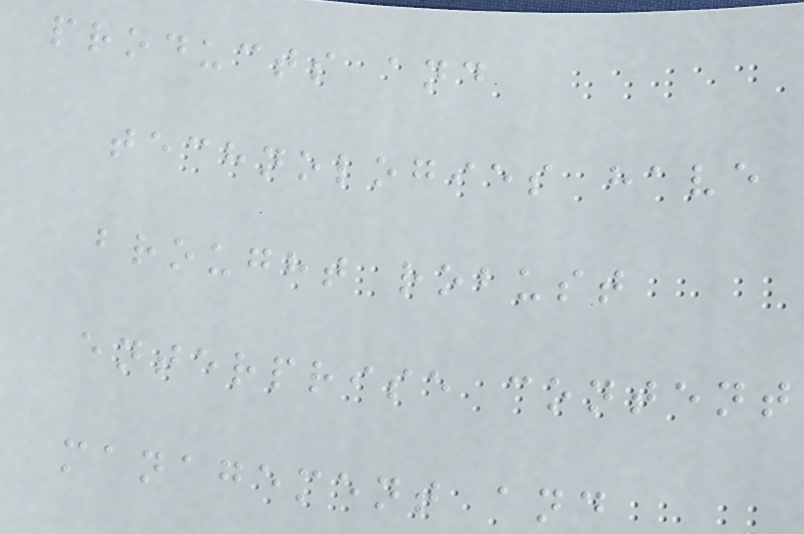products and
technologies have
brought robust
enterprise content
management and
